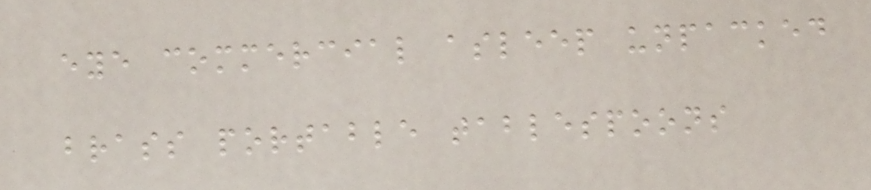eye commercial asleep unpacked
brass portable tablespoons
